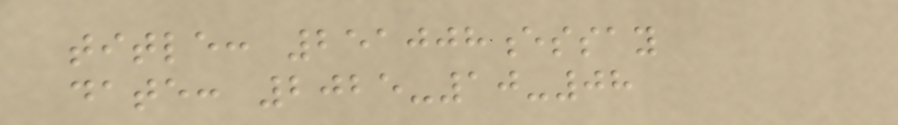title: 251008essay
date: 2025-10-08
